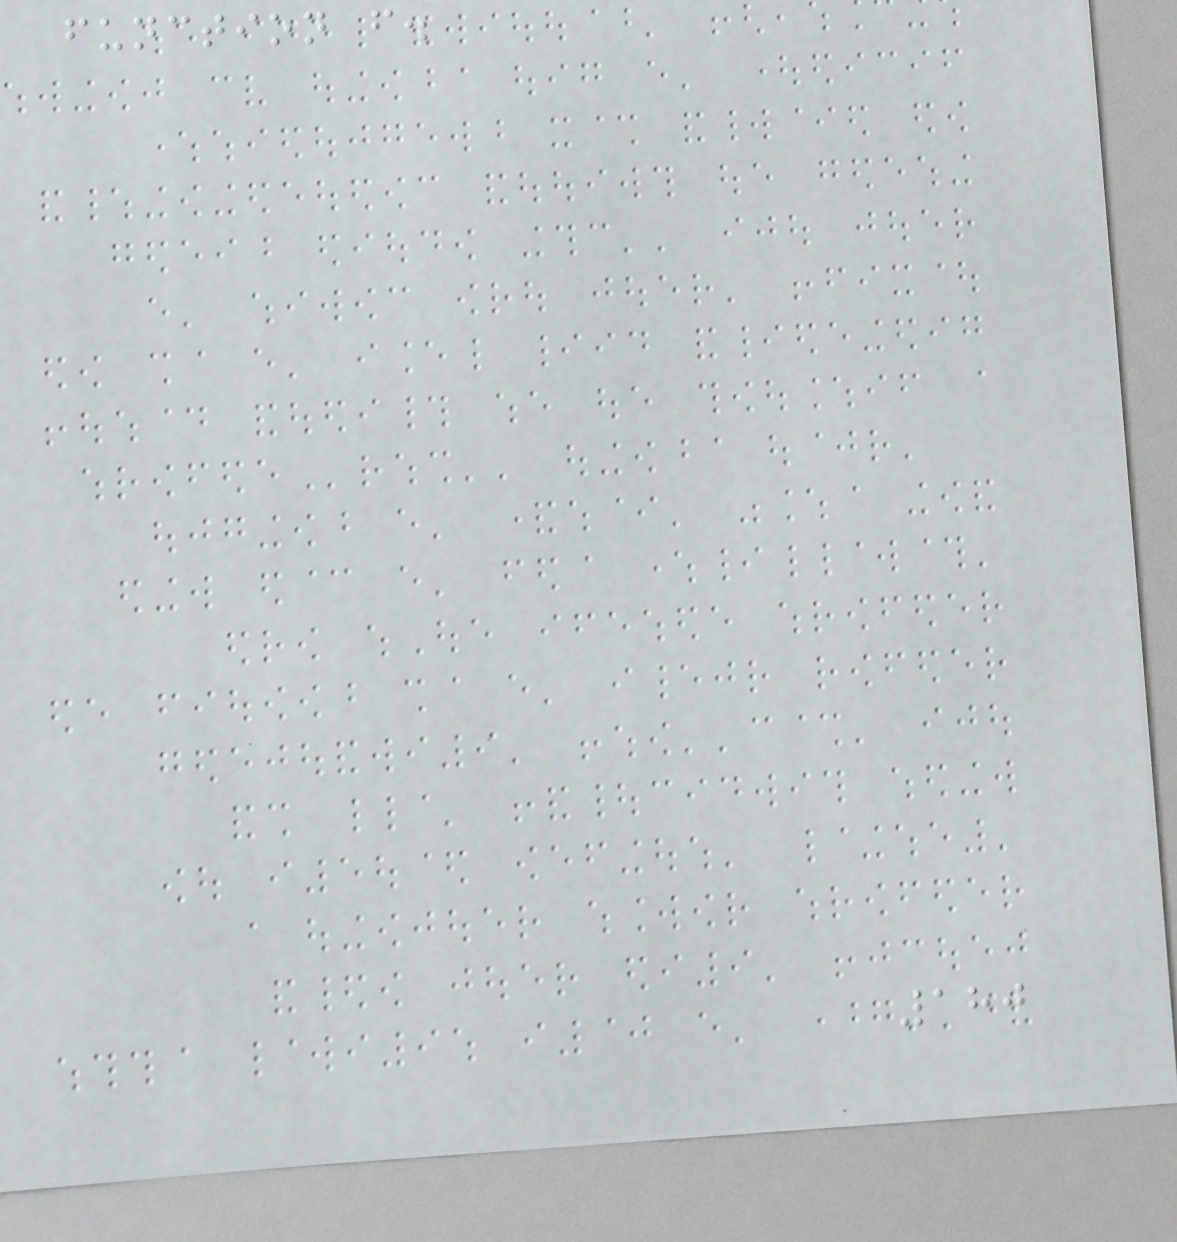function f.
180
